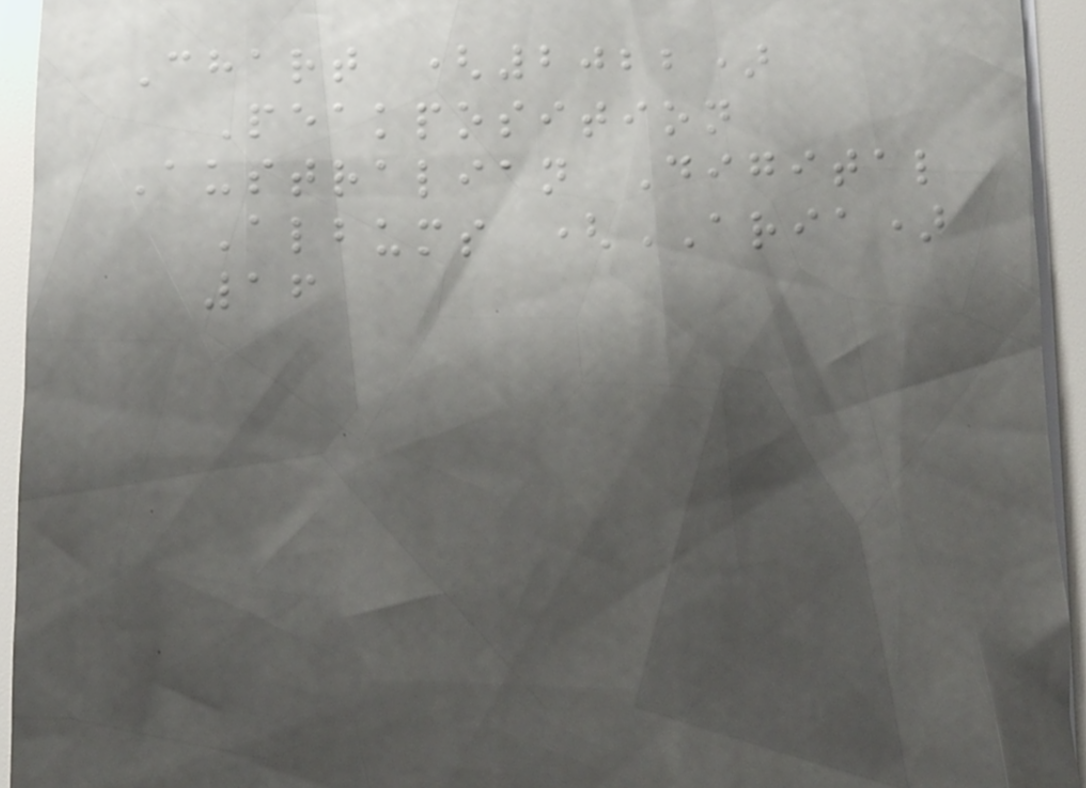Chart (2022)
Peakposition
Australian Digital
Albums (ARIA)
16
